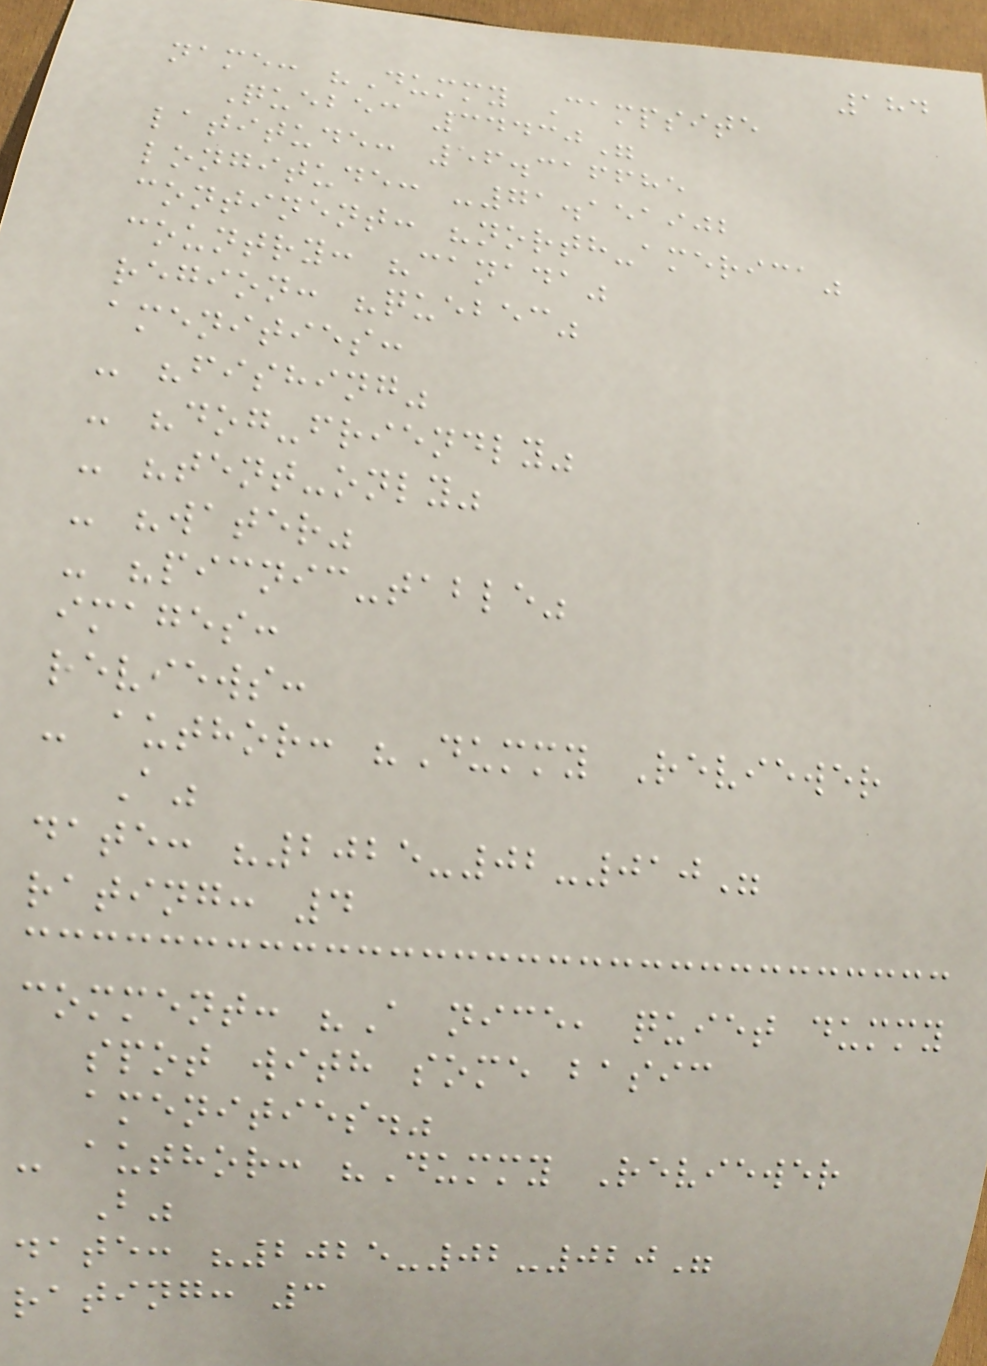184
name: "Dummy Campsite
Quebec 34430"
latitude: 56.316685
longitude: -71.151902
continent: "north-america"
country: "canada"
region: "quebec"
amenities:
- "fishing"
- "dog-friendly"
- "tent-only"
- "water"
- "picnic-table"
images:
reviews:
- author: "Dummy Reviewer
A"
date: "2025-02-010"
rating: 4
comment: "A nice, quiet dummy
spot with some basic
amenities."
- author: "Dummy Reviewer
B"
date: "2025-02-020"
rating: 3
